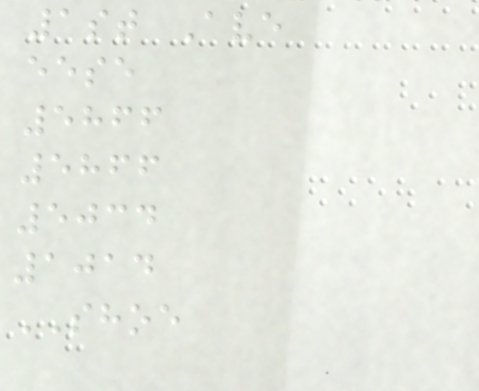1st Ave
eese
5866
5866
5034
1014
SHOE
